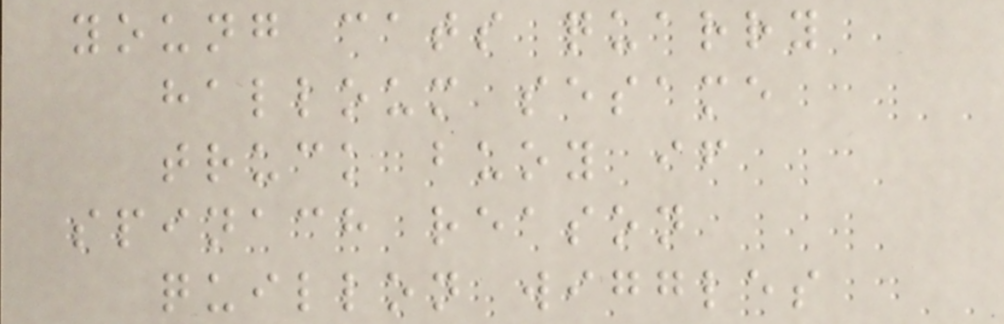young cats quarry
halloum sesame
truck buoy if
spinach reason
quillon wiggles
